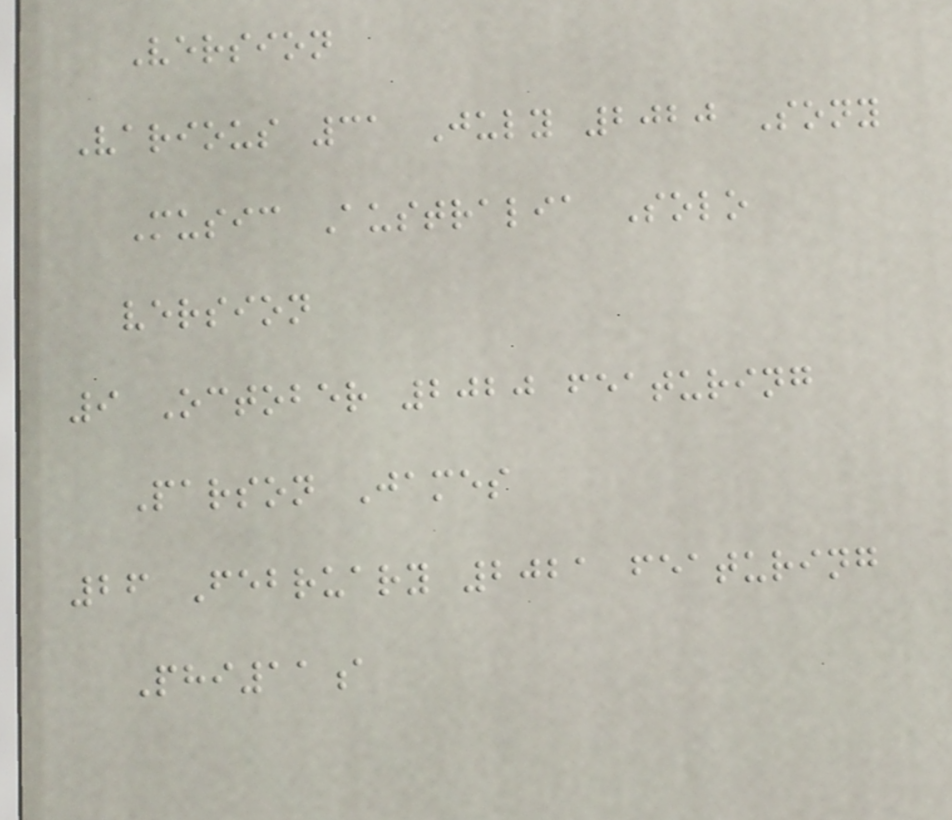Version
Various 31 July 2020 Sony
Music Australia Solo
version
9 October 2020 featuring
Parson James
26 February 2021 featuring
Phi11a
